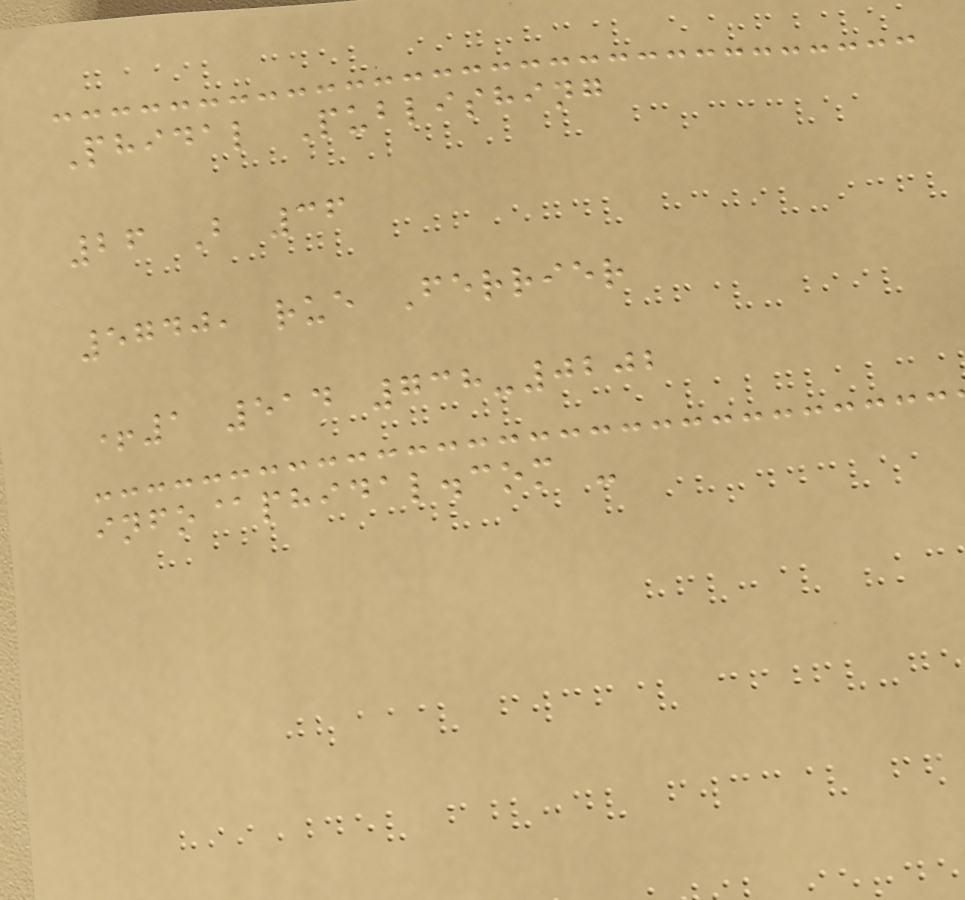Phidal Publishing
26 B 36
5740, rue Ferrier
+1 514 738-0202
info@phidal.com -
